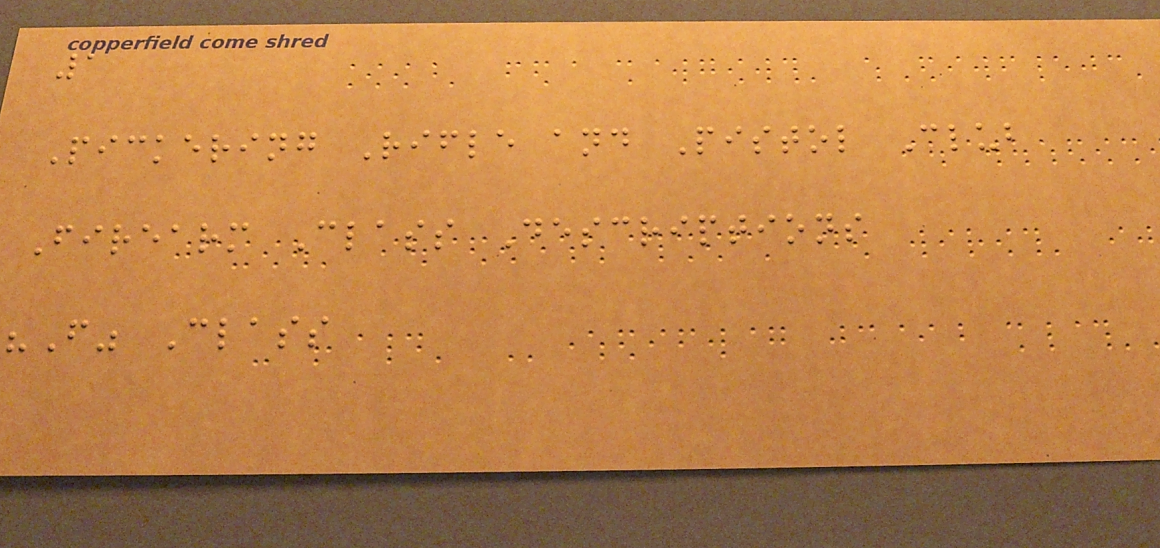1
Pickering Rifle and Pistol Club
Firearm Class Descriptions
"F" Class
